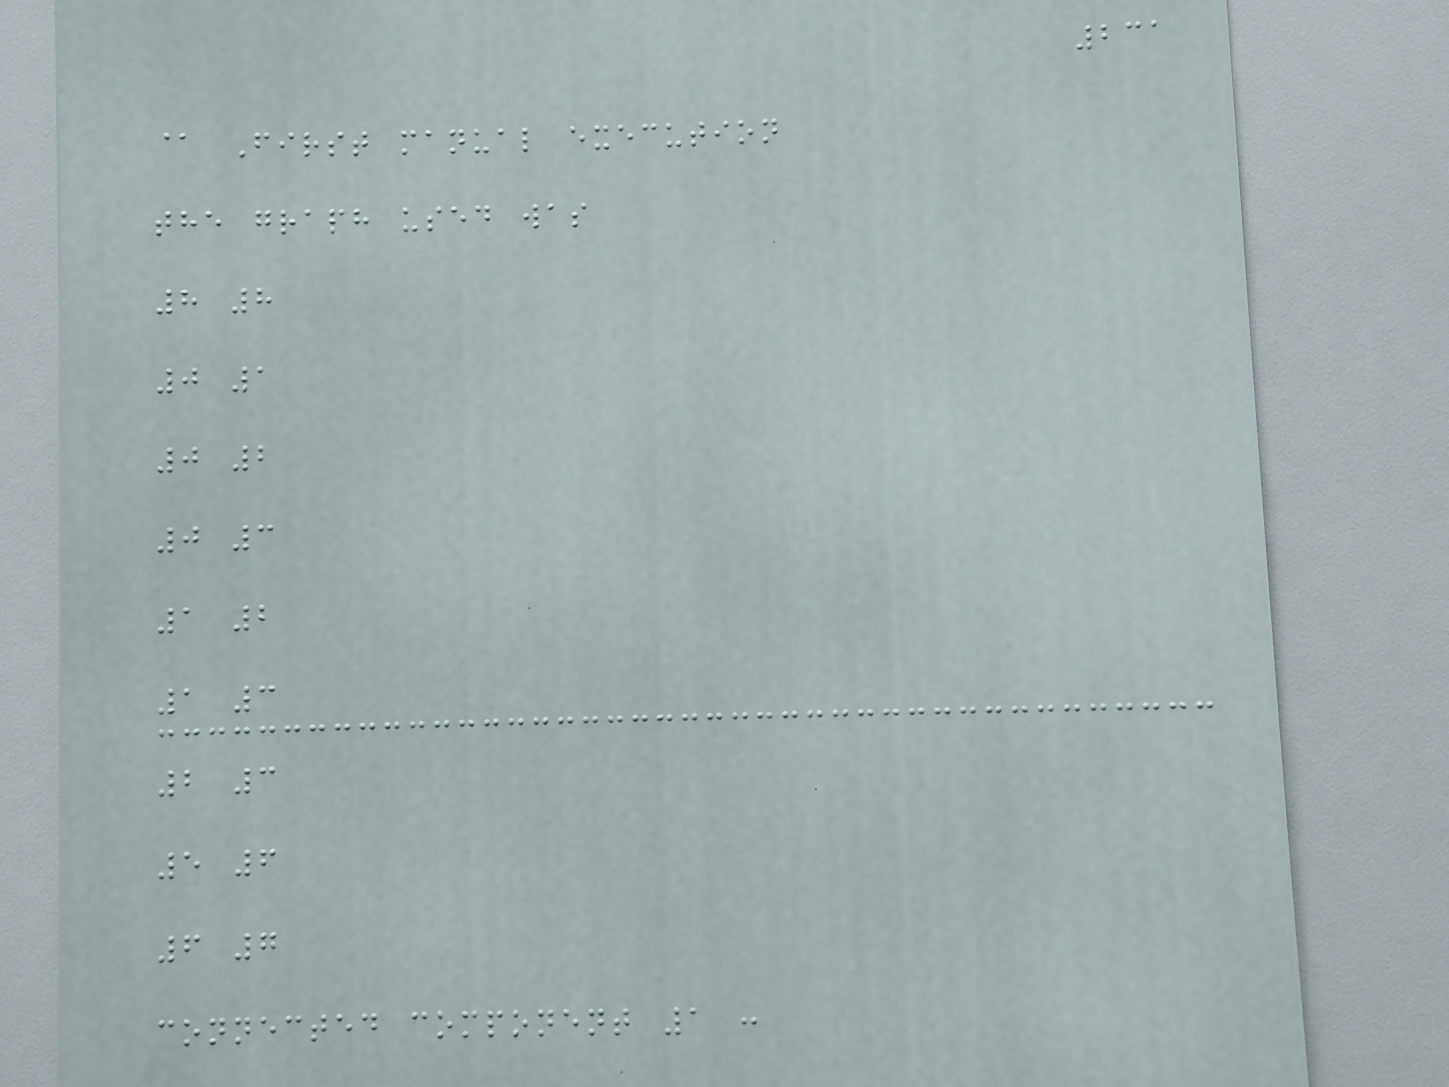231
@ First manual execution
the graph used was
8 8
0 1
0 2
0 3
1 2
1 3
2 3
5 6
6 7
connected component 1 :
